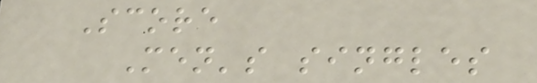Score
Men's singles
